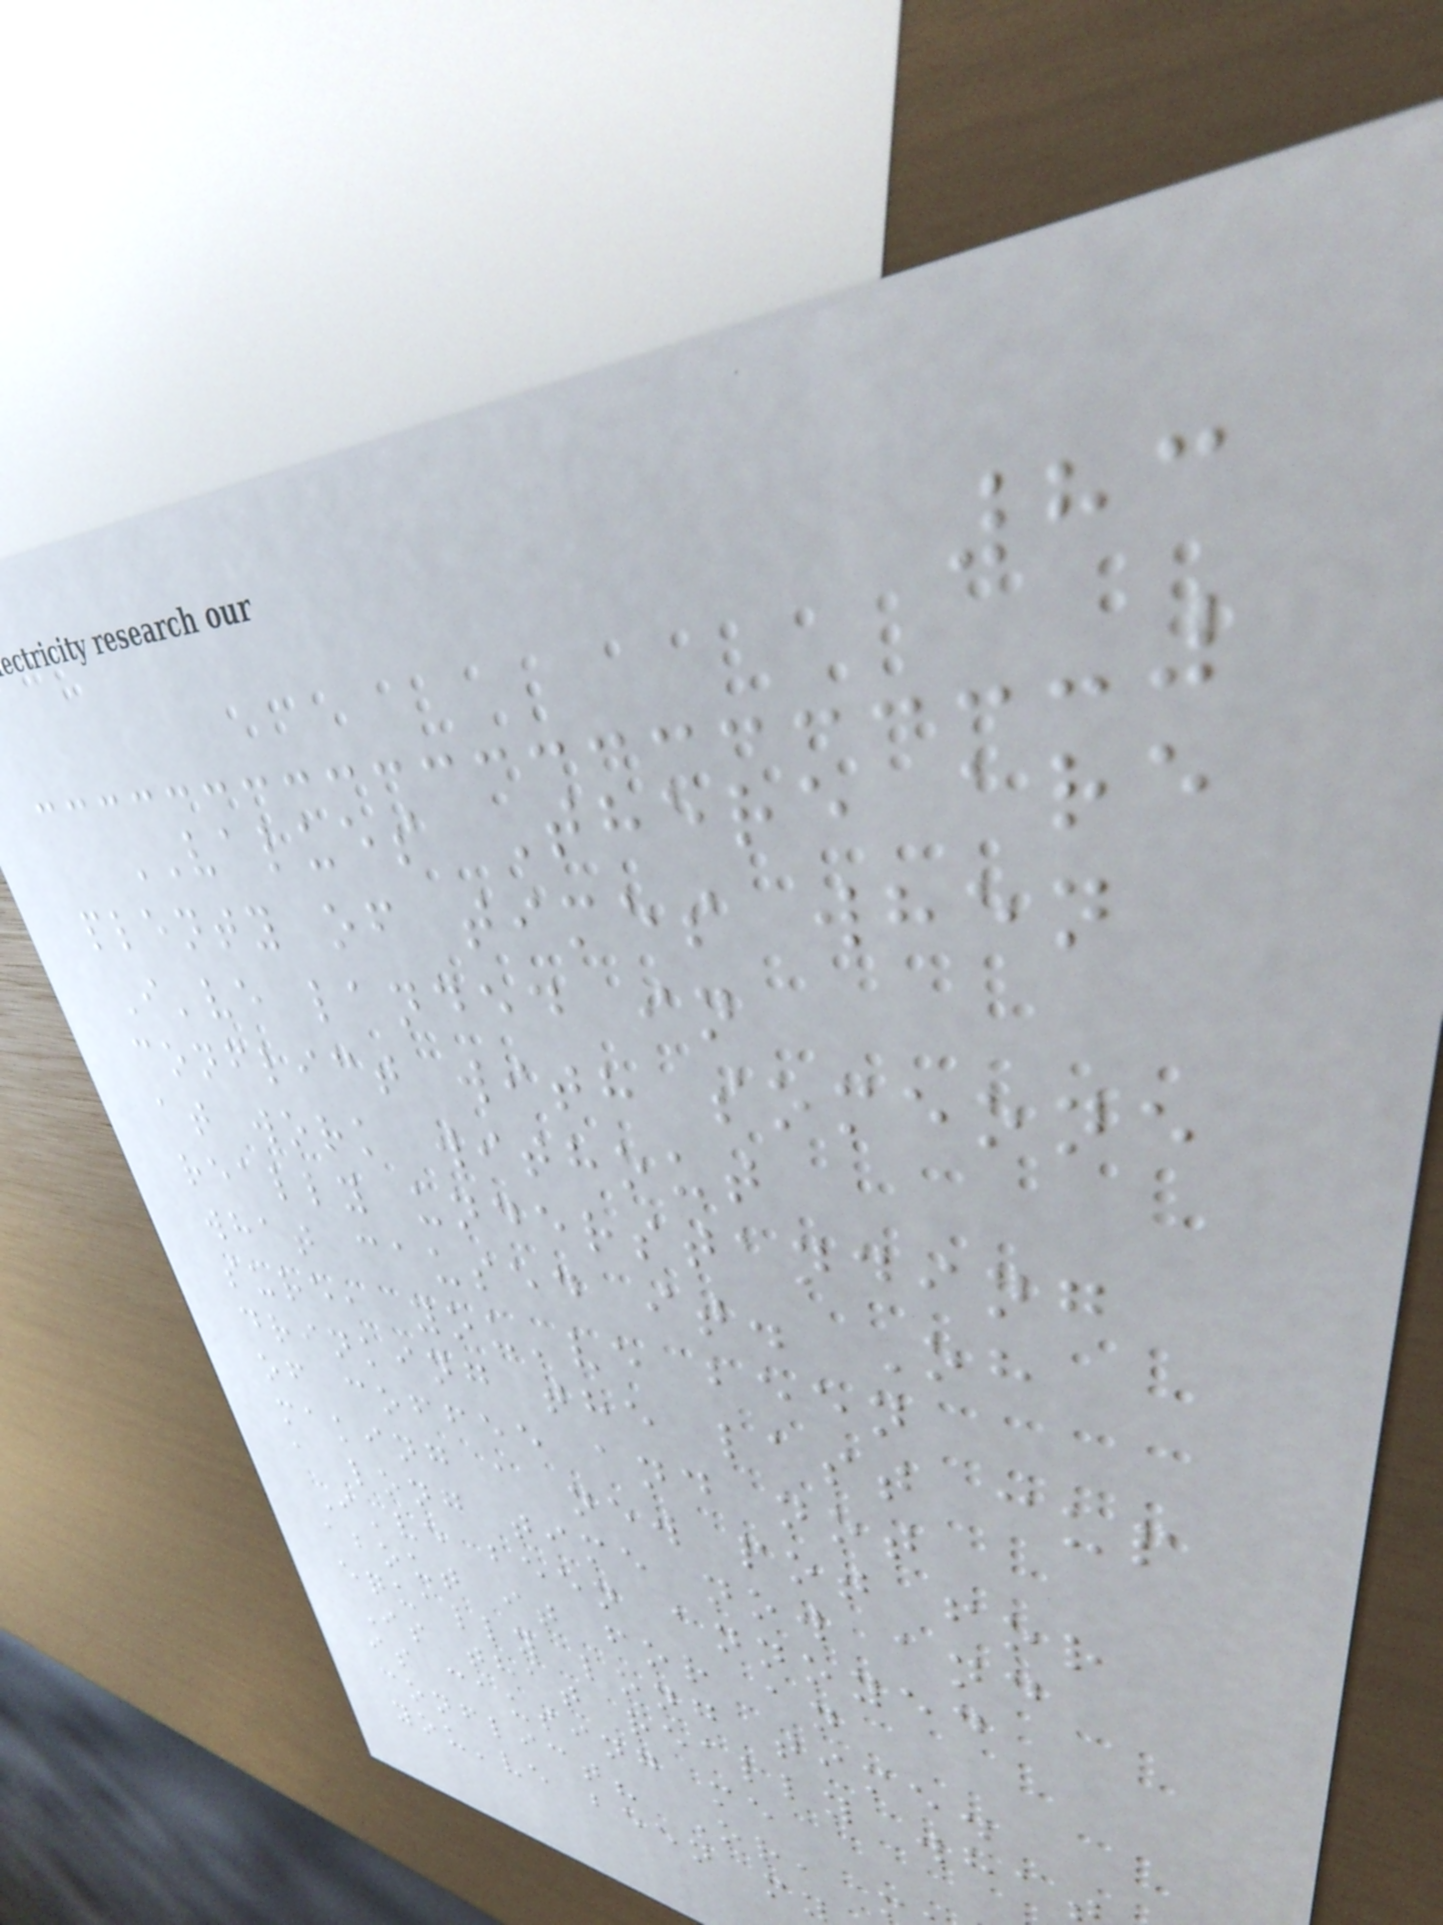83
VALUES There are
plenty of times when
I've landed in
conflict with someone
at work without
really understanding
what caused it. Oh
sure, you've been
drinking the last cup
of coffee and not
making a new pot for
a long time now and
I've been annoyed
about it for an
equally long time.
Is that really wha
is causing me
conflict? Or,
you've been my
